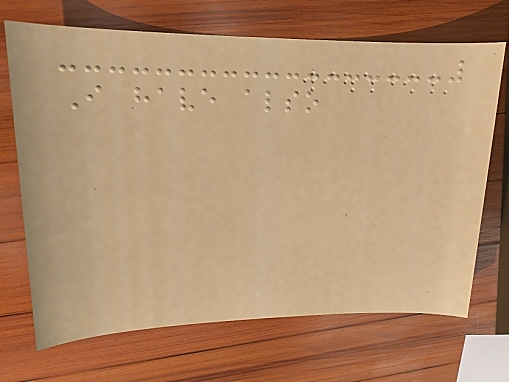I have also
